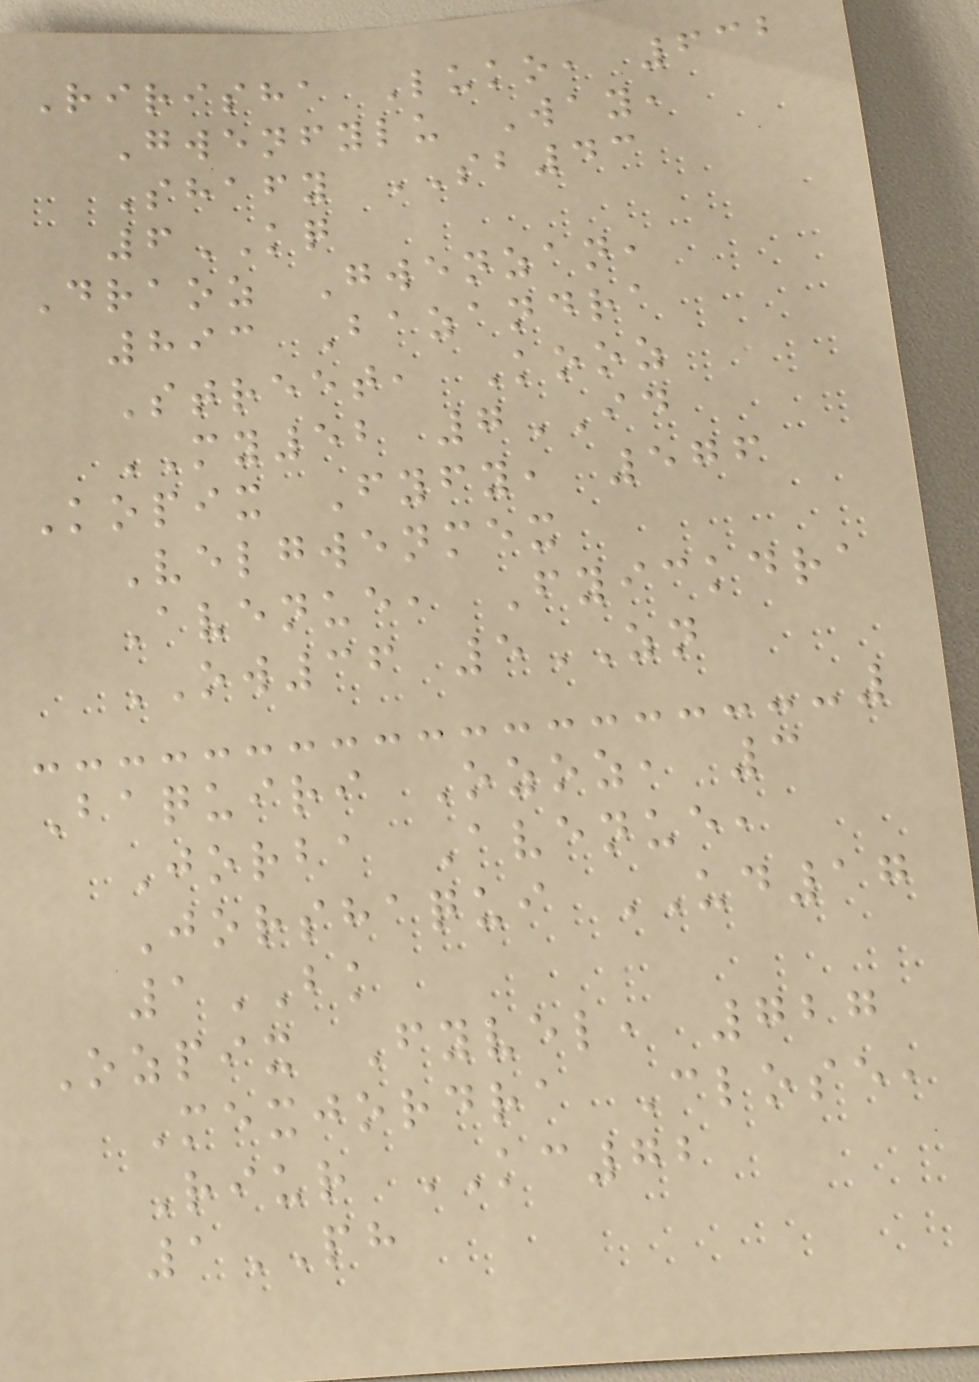Ririsha Luko, 632
Gwenfylu Way,
Shafy SB43
6KQ
Draoz Gwenzan,
893 Bazandra
Street, Kooz
MY52 7ID
Kopix Fyfy, 576
Velgwenmex
Avenue, Fyickdra
OW36 5ZN
Baquiri Ozoz, 3
Jorba Avenue,
Jorshaqui UD17
1BK
Ozpix Fyvel, 727
Mexjordra Close,
Riur KC72
1PH
